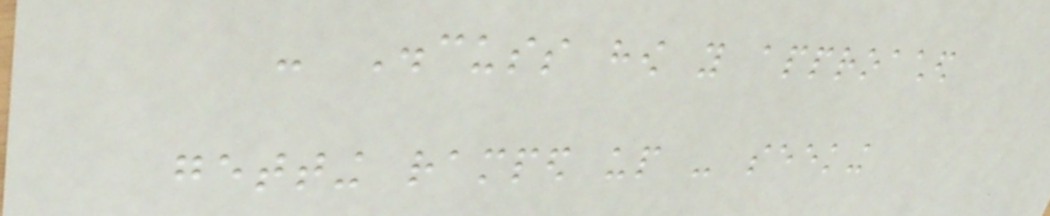- Discuss how you approached
getting ramped up - seeking
